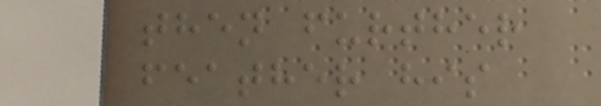then further
feather his
